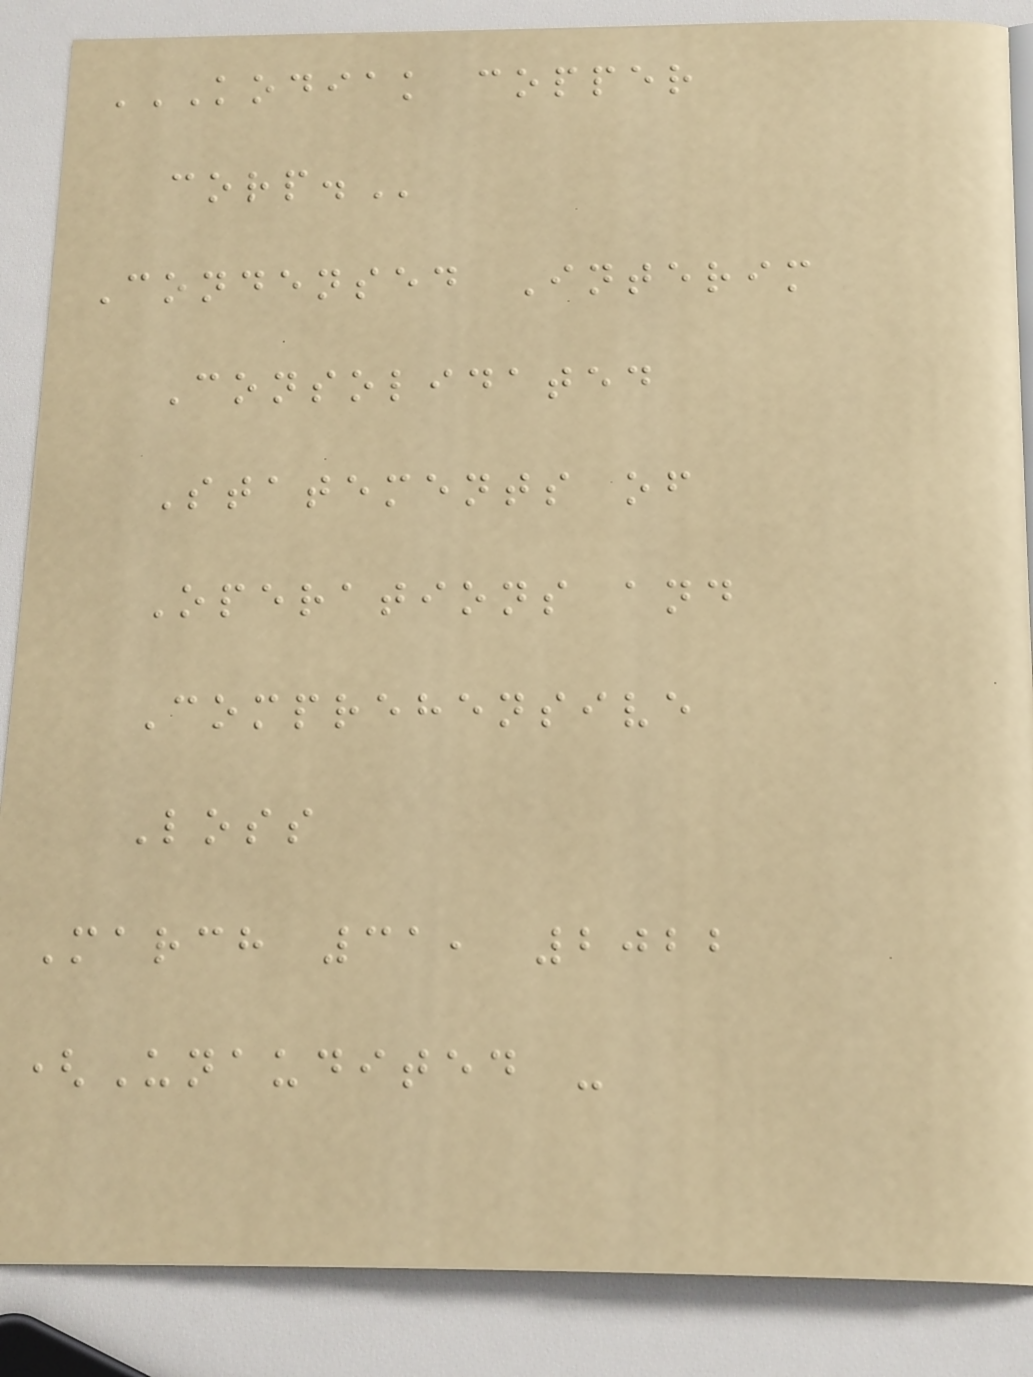KODIAK COPPER
CORP.
Condensed Interim
Consolidated
Statements of
Operations and
Comprehensive
Loss
March 31, 2022
(Unaudited -
